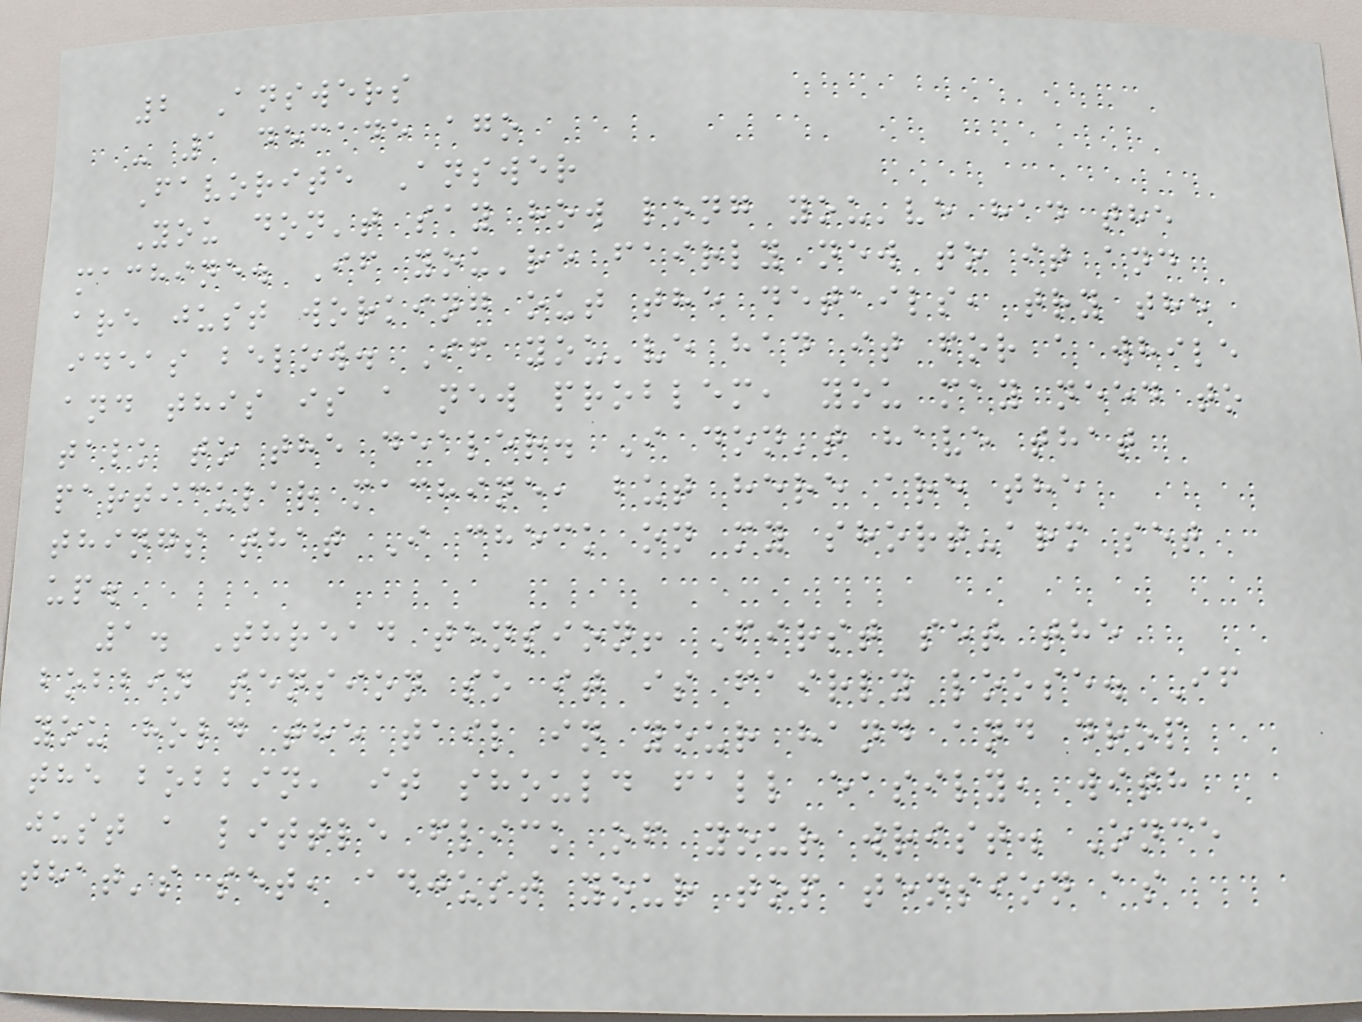2 Answers
- 1 decade ago
Favorite Answer
You don't say how long you've had the
machine. If you're fairly new to it and
are just working out the details, try the
ideas below. If you've had it for a while
and this is a new problem, you may need to
talk to the dealer. I don't have that
particular machine, but here are the
things that I check on my short-arm set
up.
1. Thread tension! First set the
bobbin tension so it is fairly loose. If
you hold the tail in your hand and drop
the bobbin, it should fall easily, with
just a little flick of your wrist. Once
that's set, adjust your top tension as
